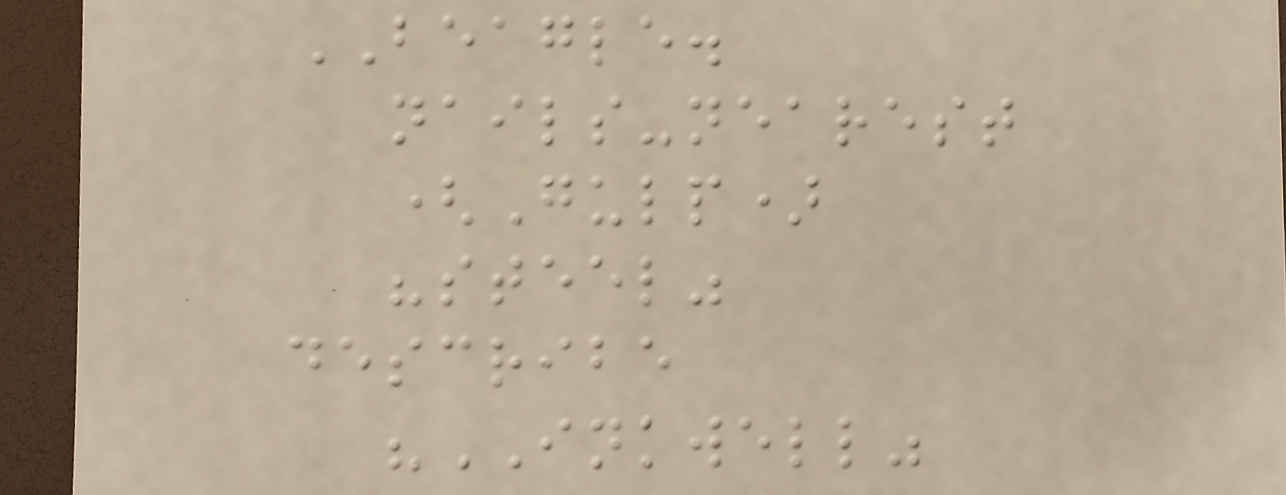BEAGLE.
nails-nearest
(Gulp)
"steel"
describe
"INKWELL"
